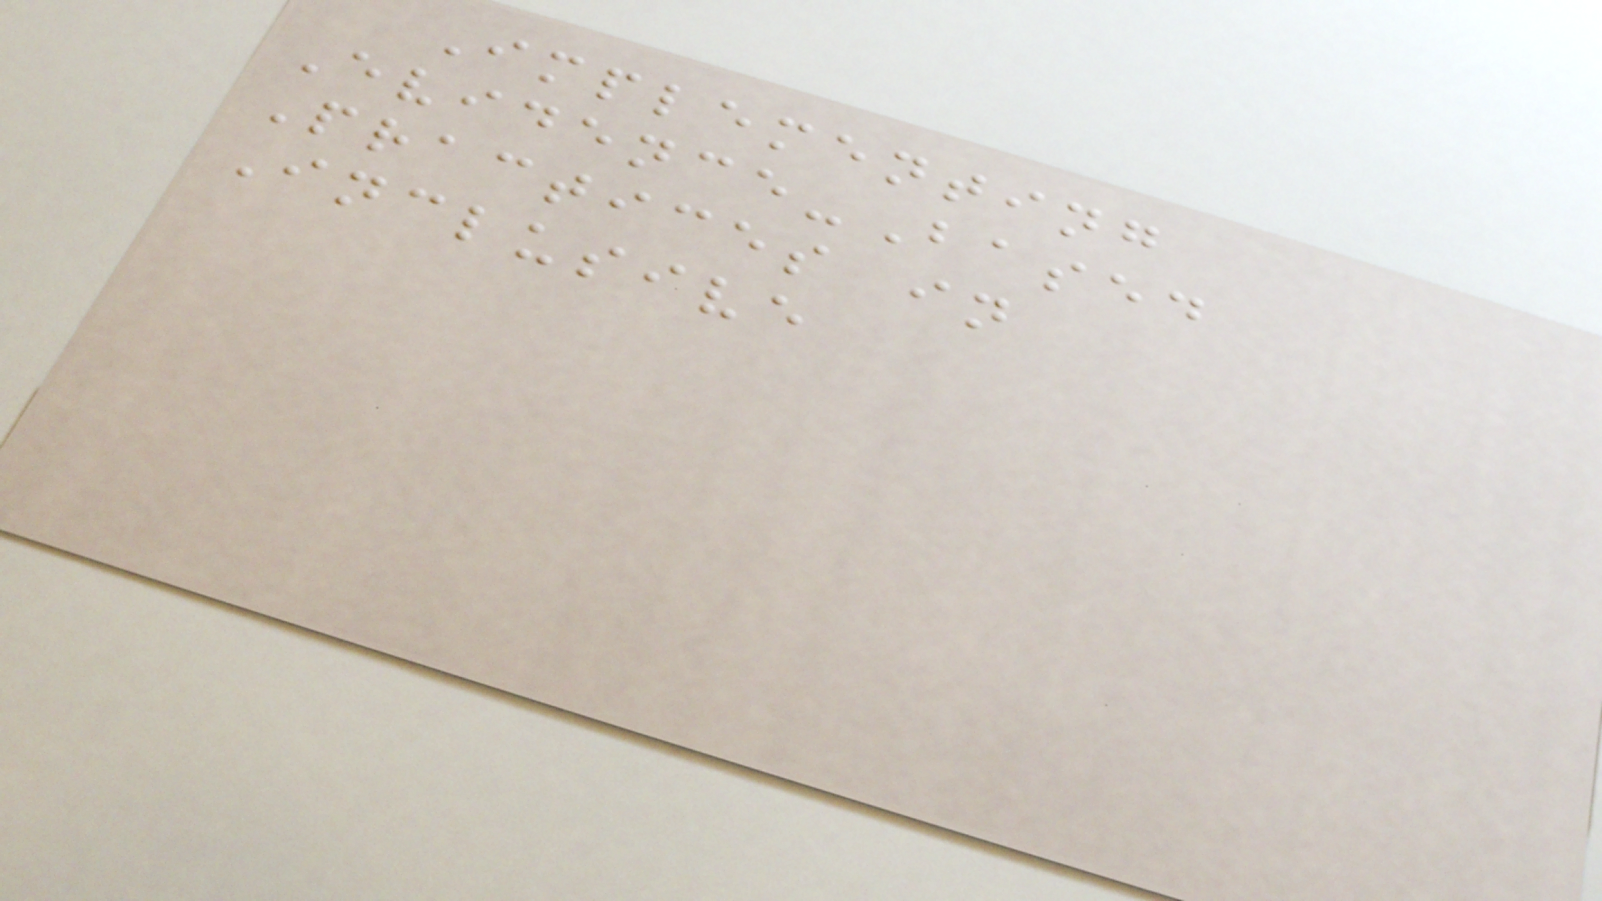Implementing
Evidence-Based
Practices in
Inclusive
